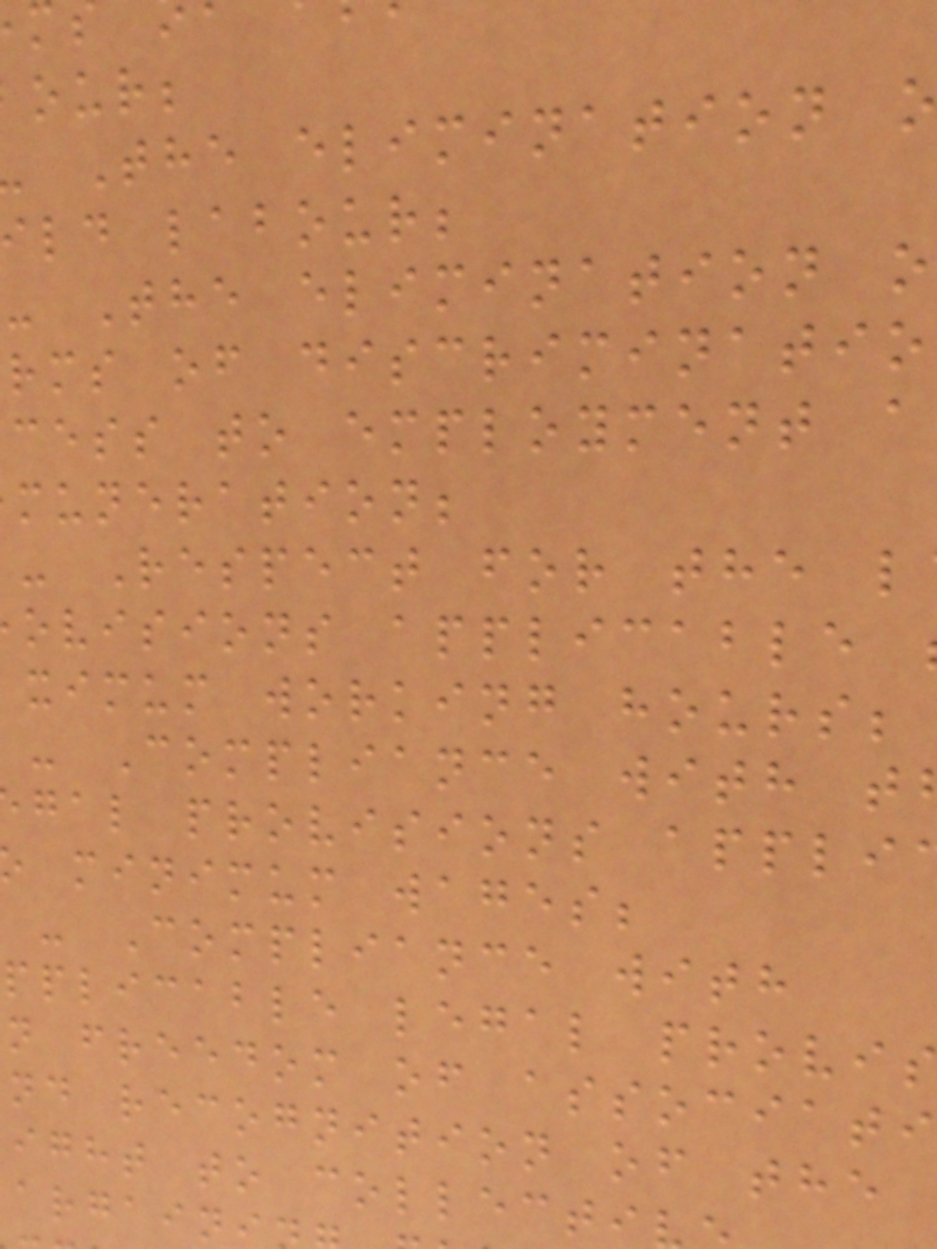our;
The elimination
ild labour;
- The elimination o
rms of discriminatio
cess to employment a
muneration;
- Respect for the l
ovisions applicable
ximum working hours;
- Compliance with t
gal provisions appli
minimum wages;
- Compliance with
pplicable legal provis
n freedom of associati
nd recognition of the
ight to collecti
